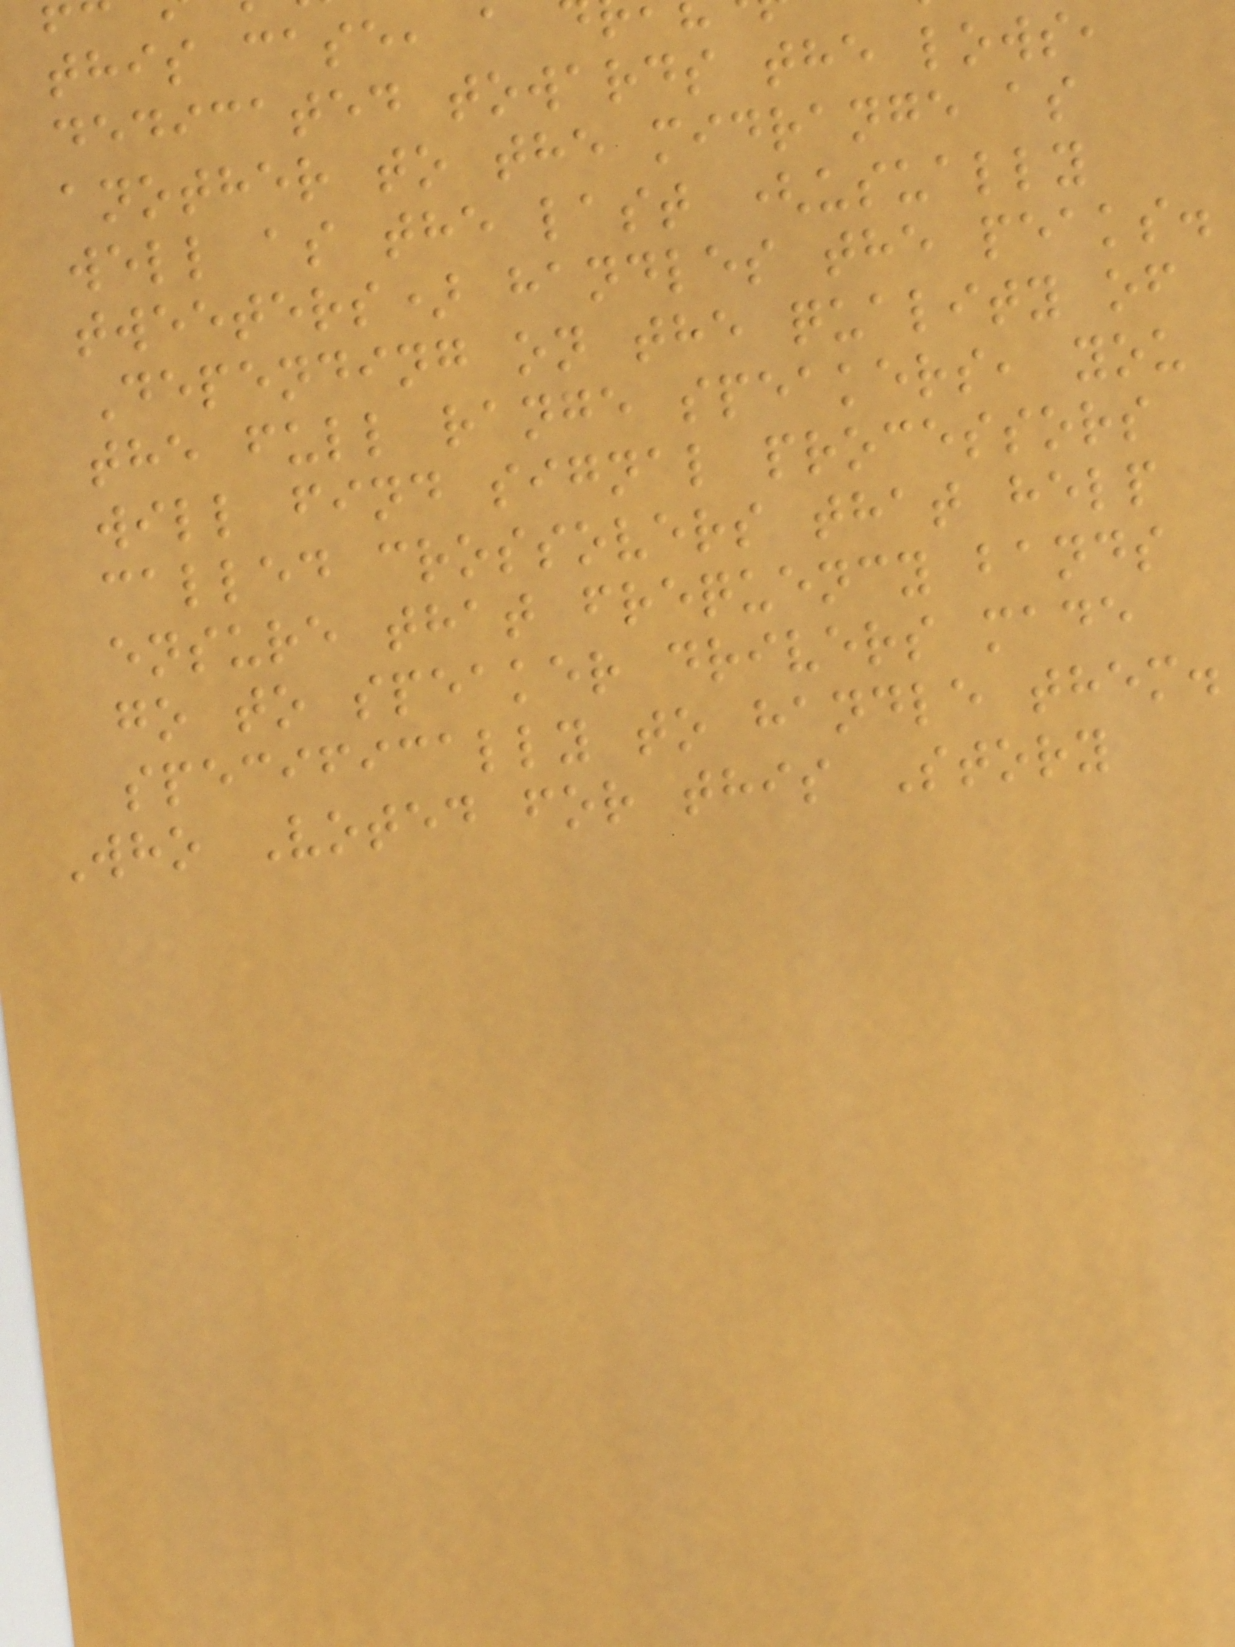this case, a
dedicated towards the lows,
another to the midrange as
well as the last (usually
tweeters) handles the peaks.
Depending on the quality of
the full range speakers, you
will find signal processors
called crossovers that help
ensure that frequency bands
go to speaker drivers made
specifically to handle them.
Who Voted for this Story
